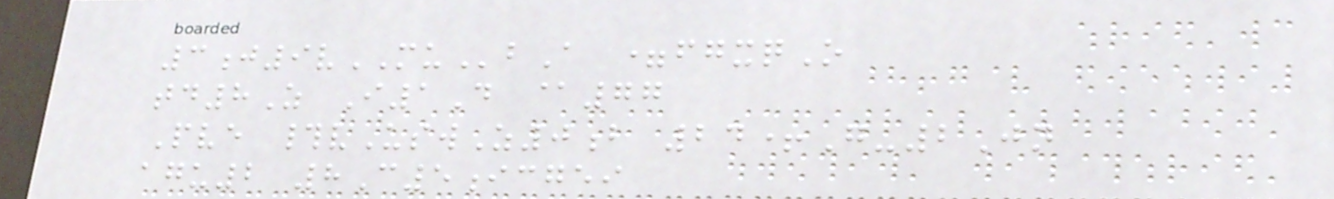3j9vMUbA =fgxqO
td8Z I1D @77
Pve #vUswZ0b 24+G-2Jn
agu2 8C5icgei
